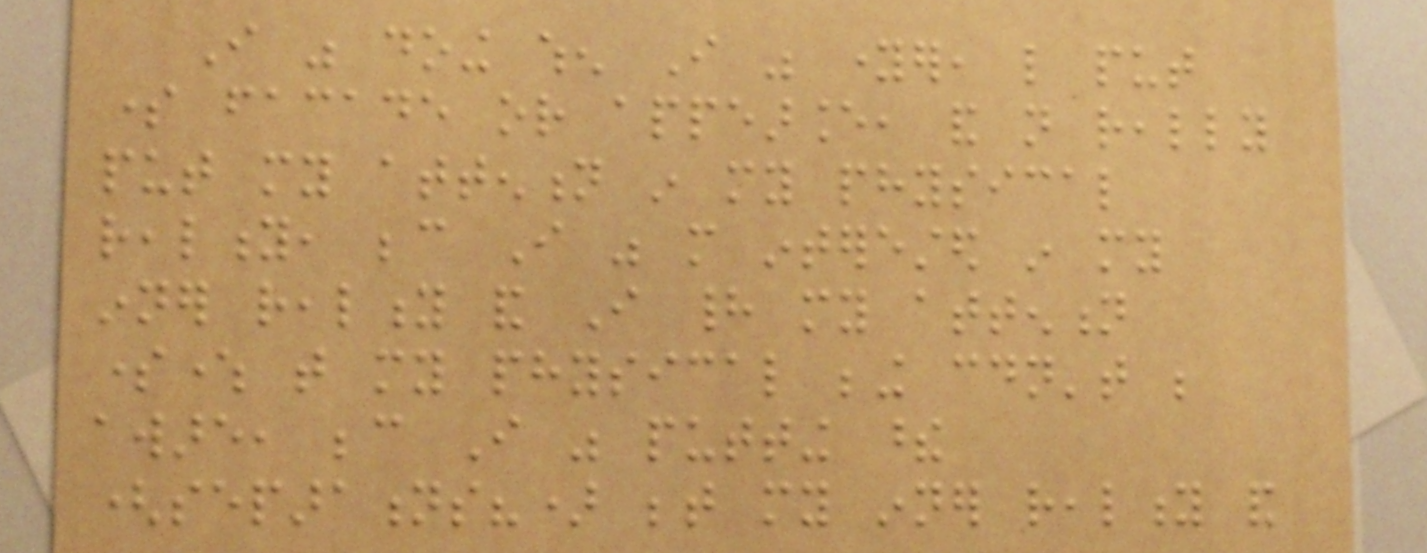I was doing when I was younger, like put
some facade or appearance, and not really
put my attention in my physical
reality, because I was more interested in my
inner reality and I had my attention
somewhere that my physical being couldn't be
aware, because I was putting these
(separations?) between my inner reality and
